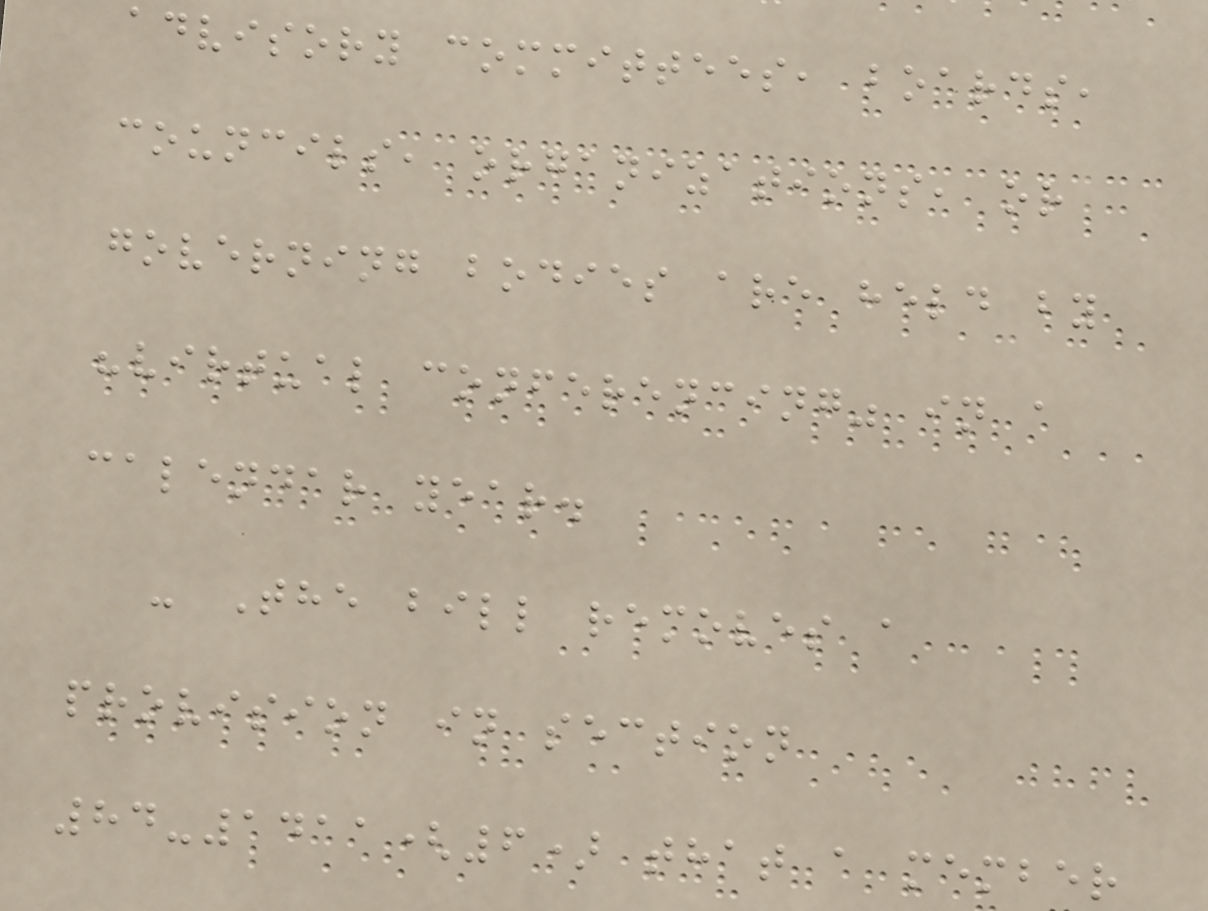advisory committees, boards,
councils, organizations, or
governing bodies are held by
"virtual conferencing" in a
calendar year.
- The bill removes a
provision in section
84-1411(6) that a member
